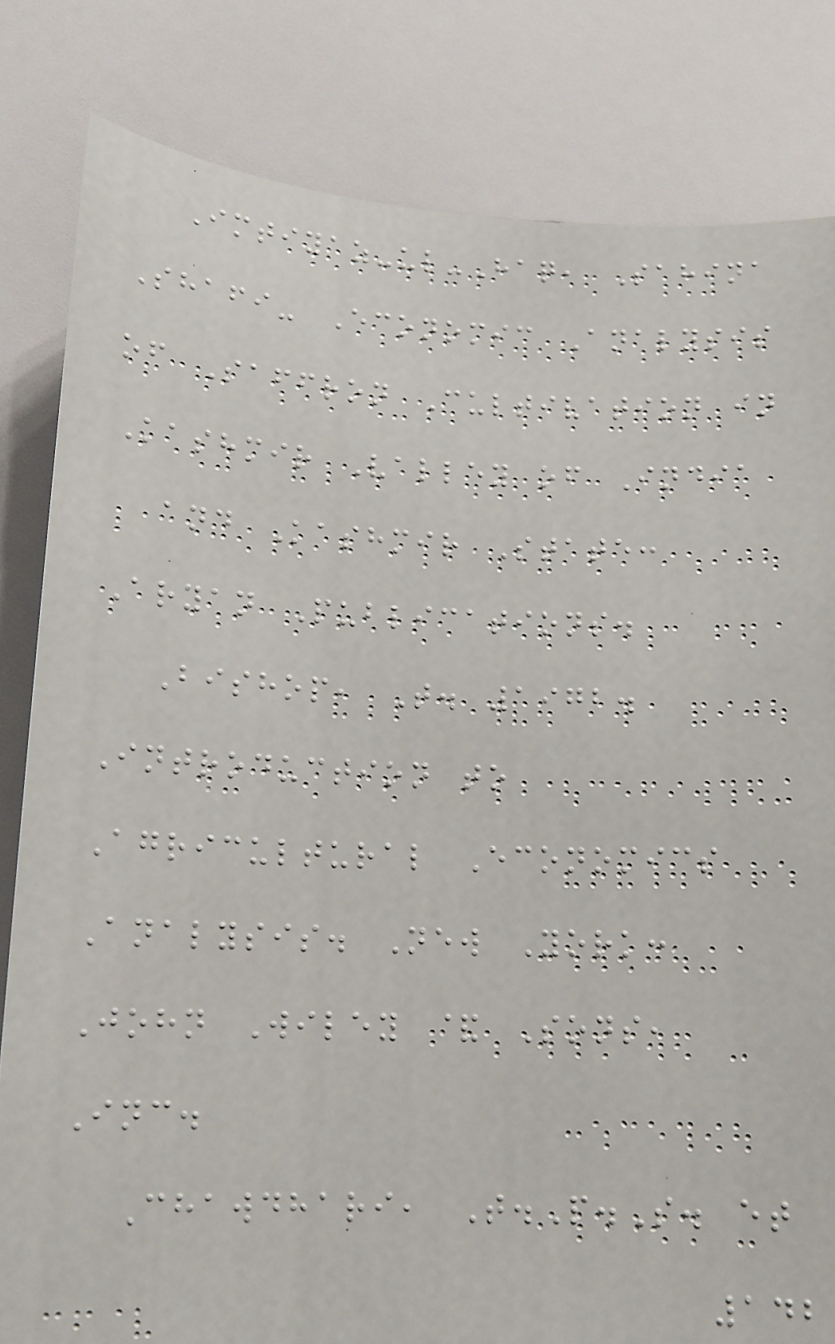Imtiyaz-ul-Haq, Sahina
Shafi- Economic Analysis
of Saffron Cultivation in
Kashmir Valley of India
and Kashmir State:
Aryan Publications.
Bishop, T. 1972.
Introduction to
Agricultural Economics
Analysis. New York:
John Wiley & Sons,
Inc.
Chawdhari, T.P.S. et
142
